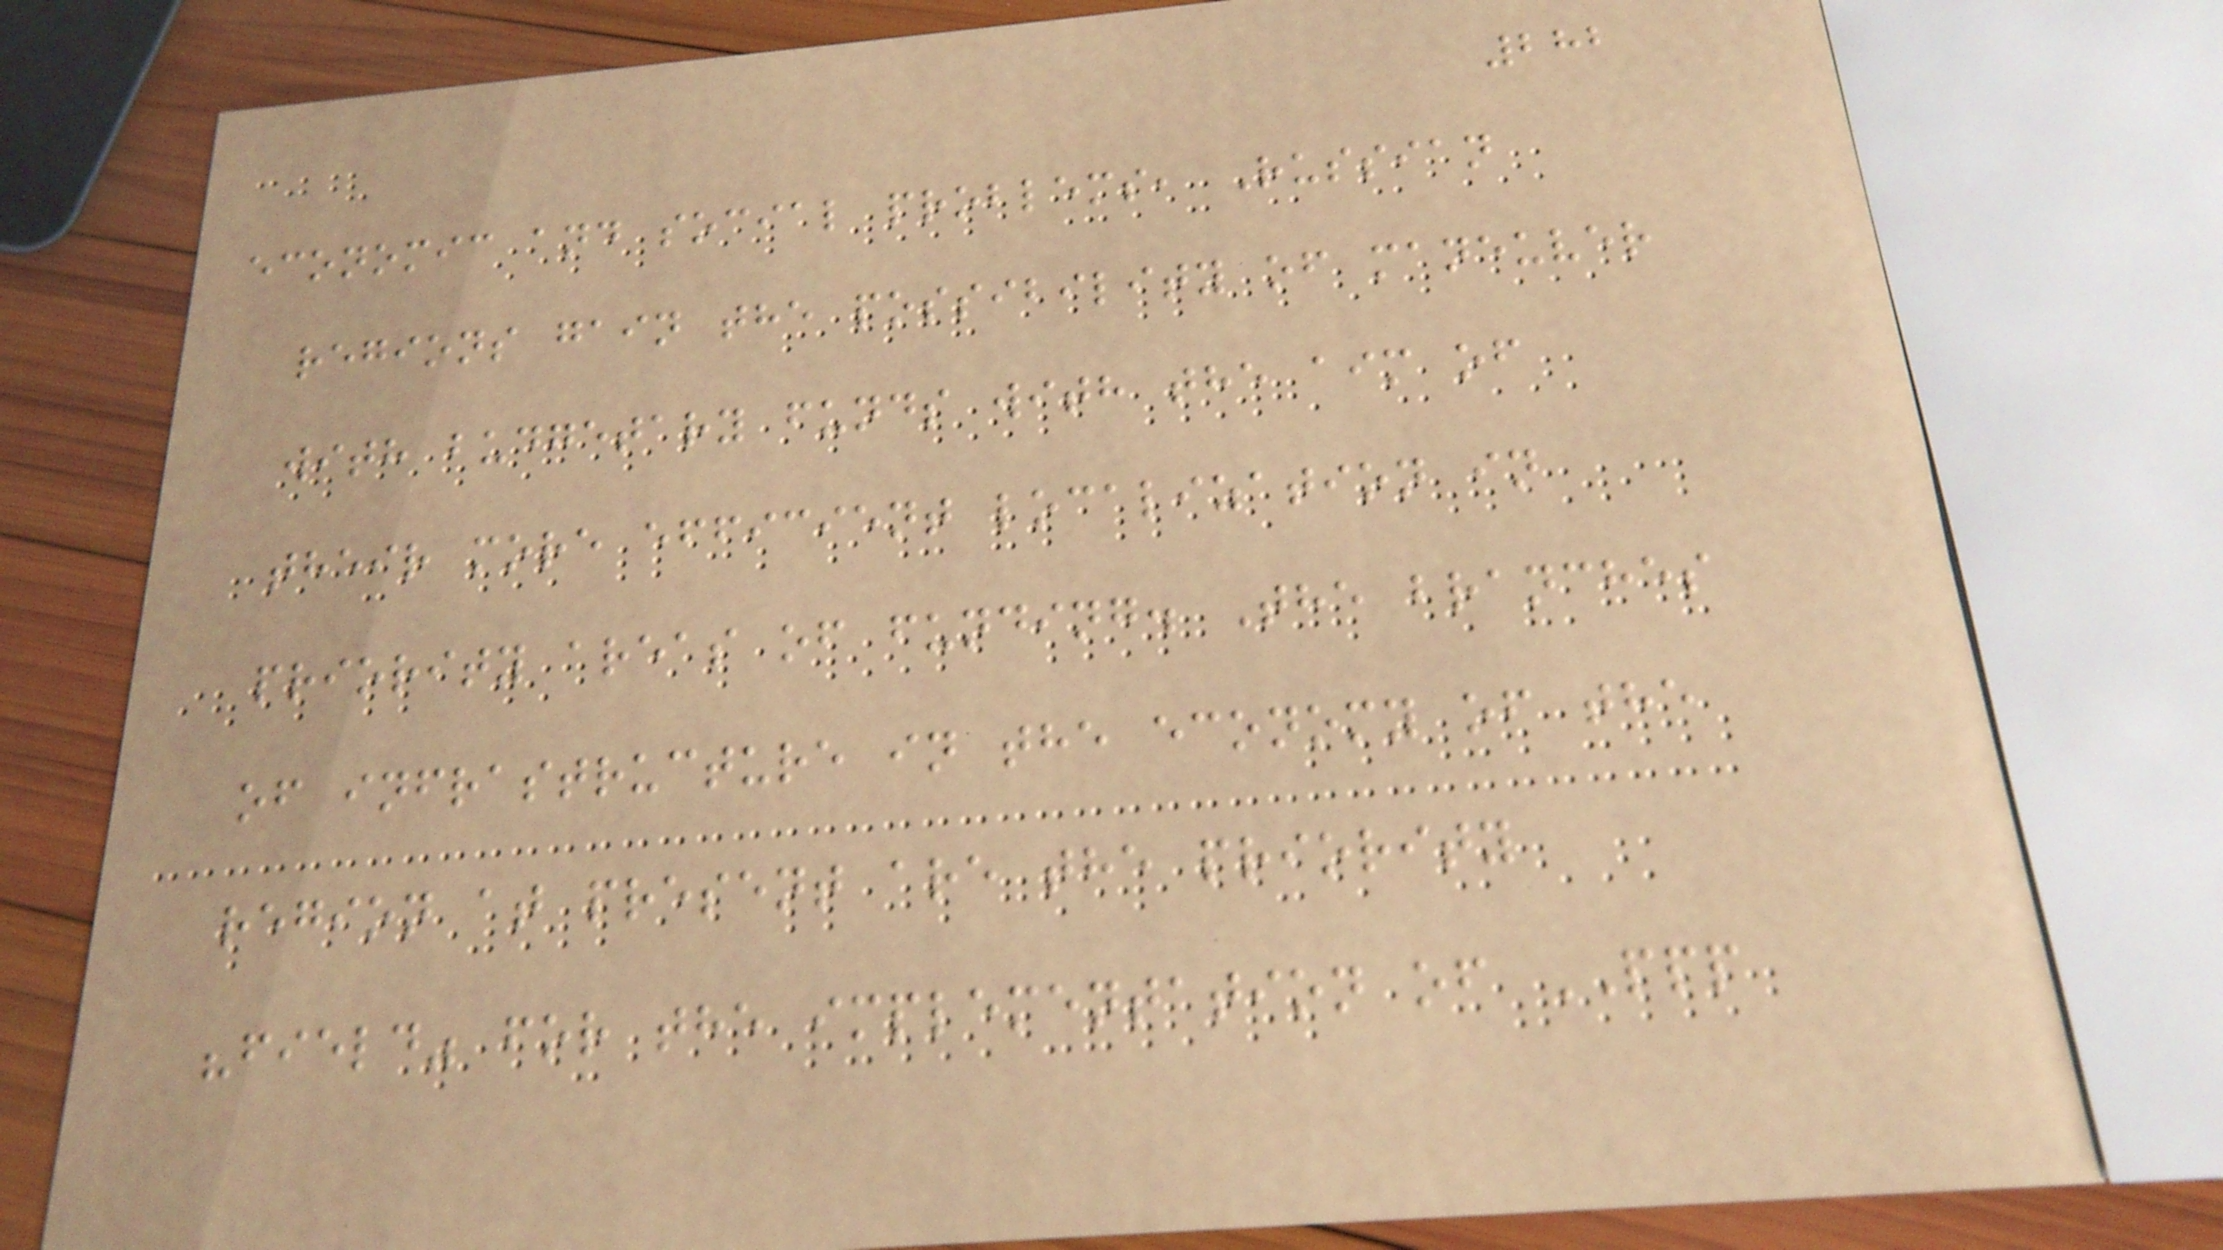282
economic and social problems, Russian
regions gain the possibility of maneuver
with budgetary funds with the aim of
their more efficient localization in
priority areas of funding. The branches
of infrastructure in the economy of the
region at present are the priority
"field" for the implementation of PPP
